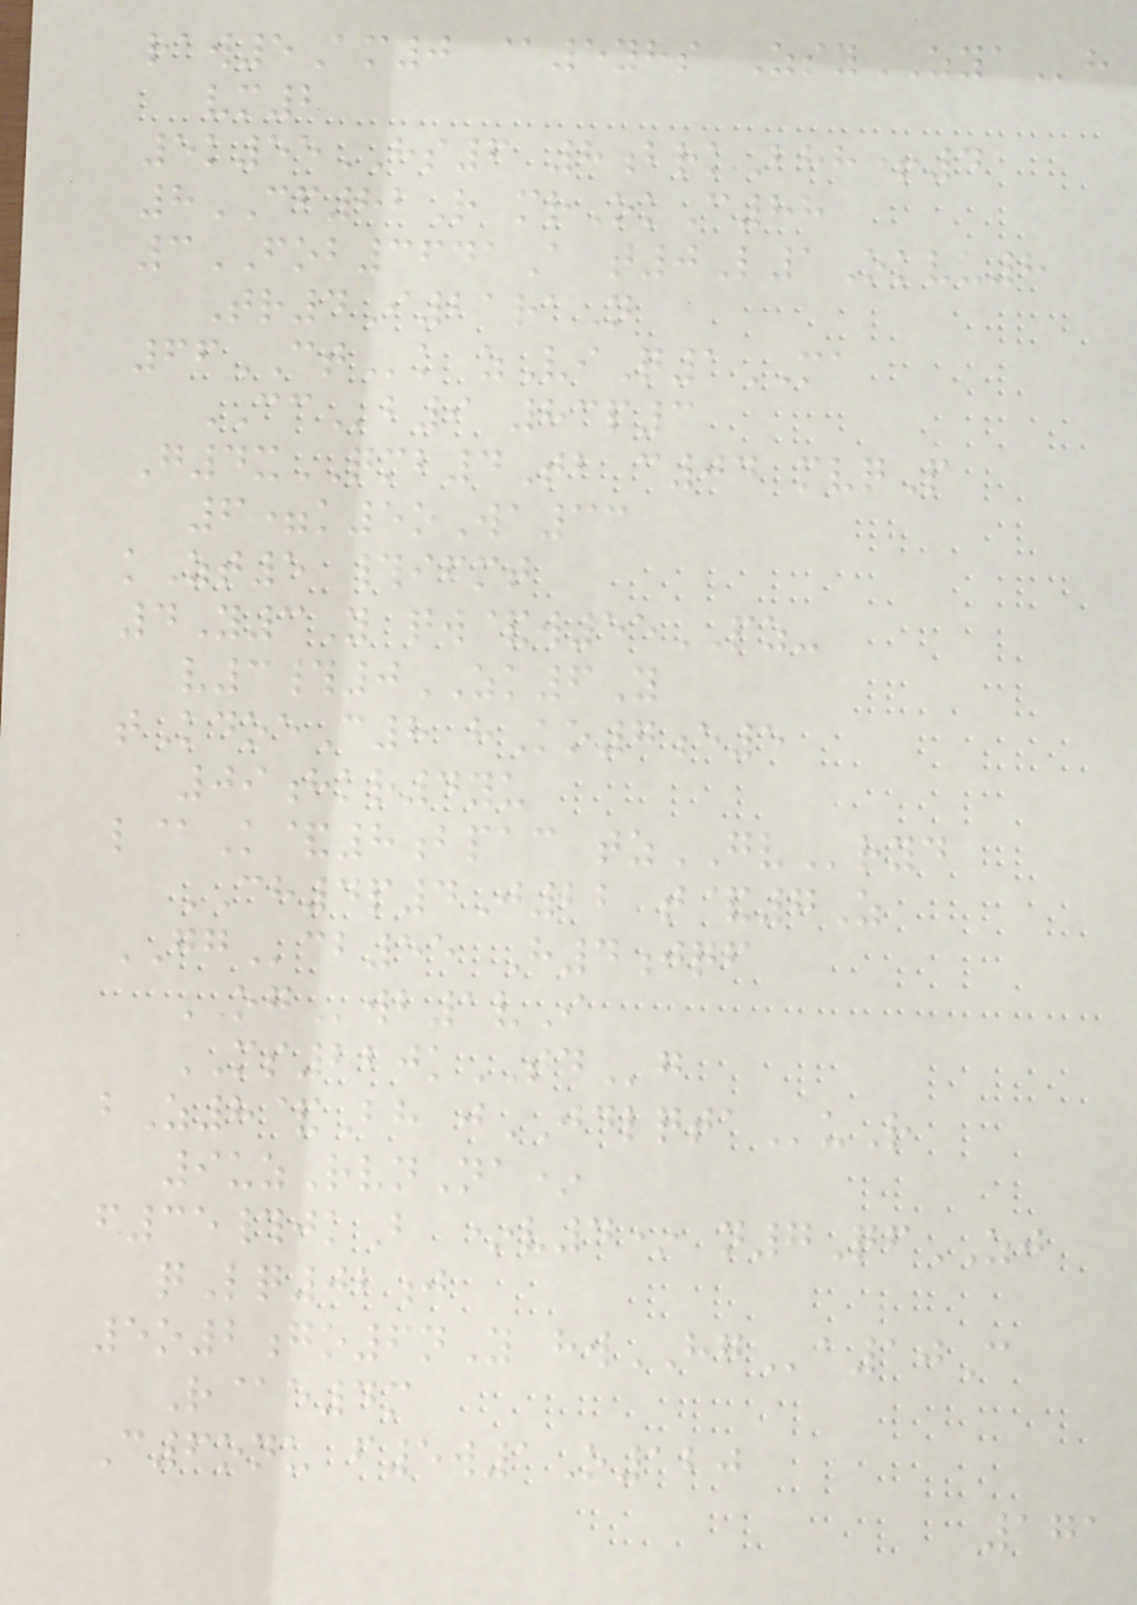raw5Am0 @5yhs ZsyZYAh
vm2
5k55HS6 8brkBhh+4
8CF82R mrOkC88
3FOB3641A t0L1Okvu8
Tr4I21raN
66CTk zViQ1MA
CCb9 83p3
G4xQMB4Tb c04 mvqP
6=k5oWa33
kZt5 #ifmt
4Y3Y qw&w55PZ-
v3#0ZK6Y
tKdoeC8 hKo7e5
09hkr4yu
l@K&8bpac tzGVryd
CH4p4J22 t&7Z
GGcb55 H4jqf
OGwb1vI
MS220kTDg
bZ8&Bh jJDLQTAuR
9uzRvnNa*
f35#jkB *v4* n7QfZJ
qLq02j
5o2go6nY hwHGa10C
R@e4m
C6onu f5w1O120
171
